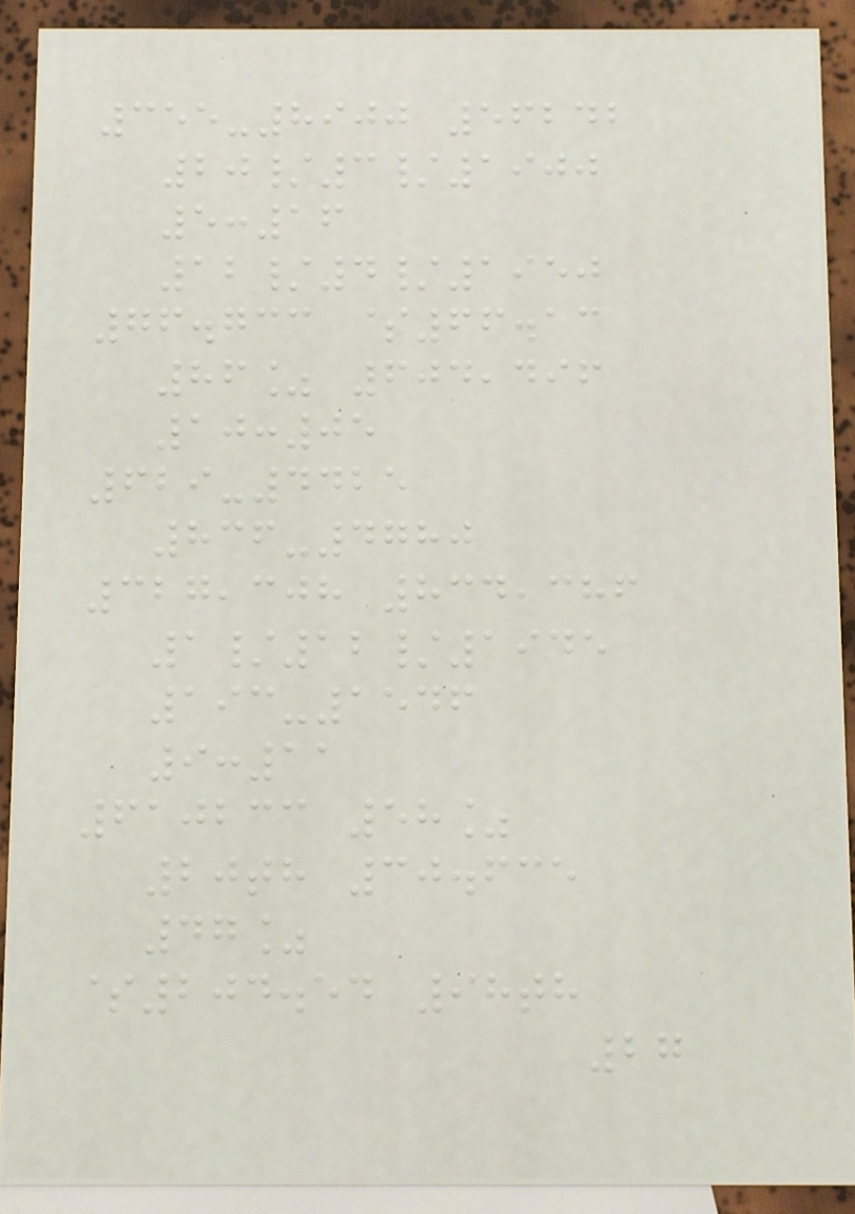355-8900 56242
20/3/1900
5:16
12/4/1950
76.733 $66.13
86% 604,496
10:05
629-4425
836-4780
327,308 834,386
1/12/1945
193-1546
9:11
610233 58%
20th 30.635
47%
$204.54 98th
27
